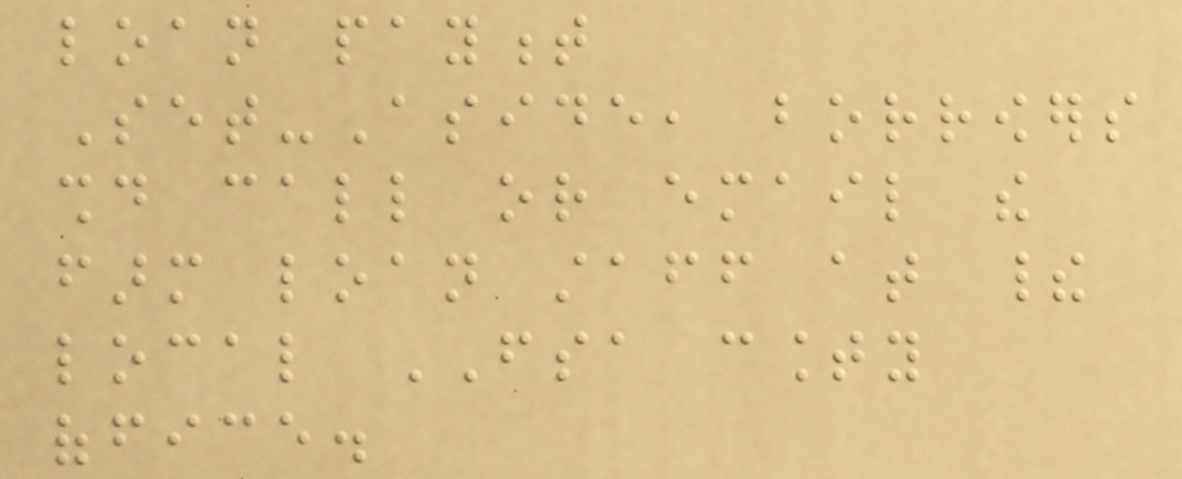loan payment
Set-Aside, borrowers
should call or email the
farm loan staff at their
local FSA county
office.
